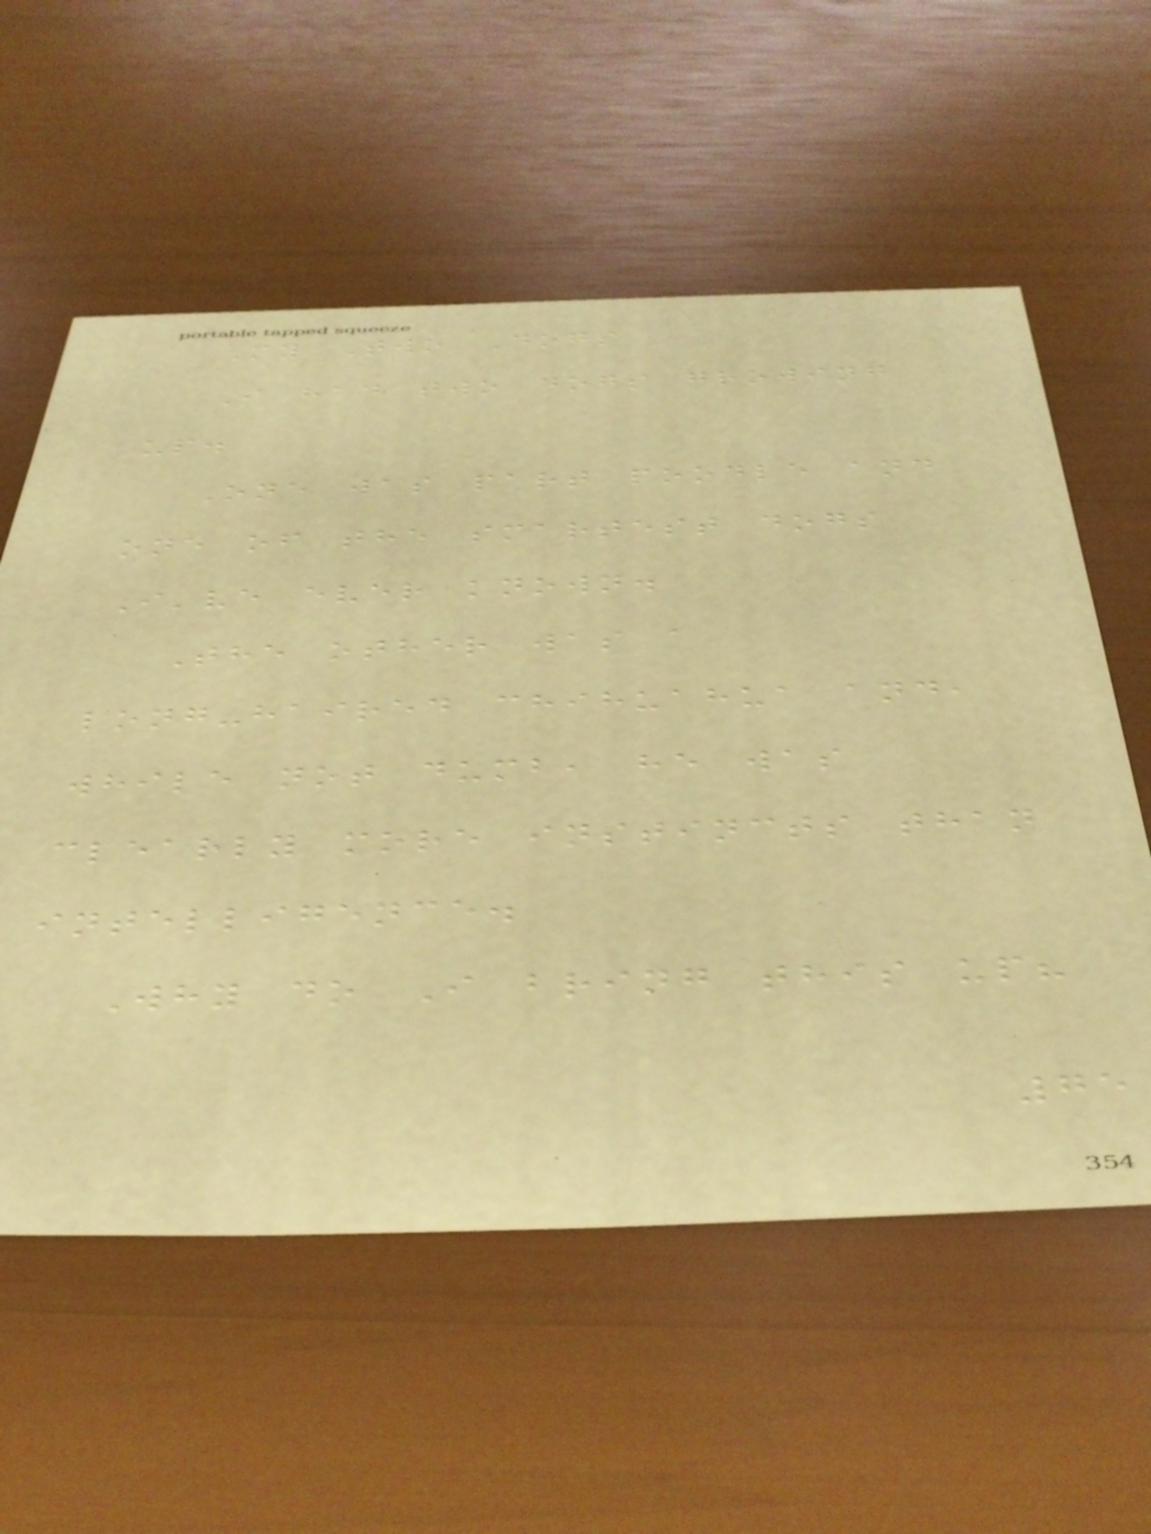My Two Dogs
I had two dogs growing
up.
One was part poodle and
one of the smartest dogs
I've ever known.
The other was a
long-haired chihuahua and,
while not dumb, he was
clearly more instincts than
intelligence.
Why do I bring this up?
75
